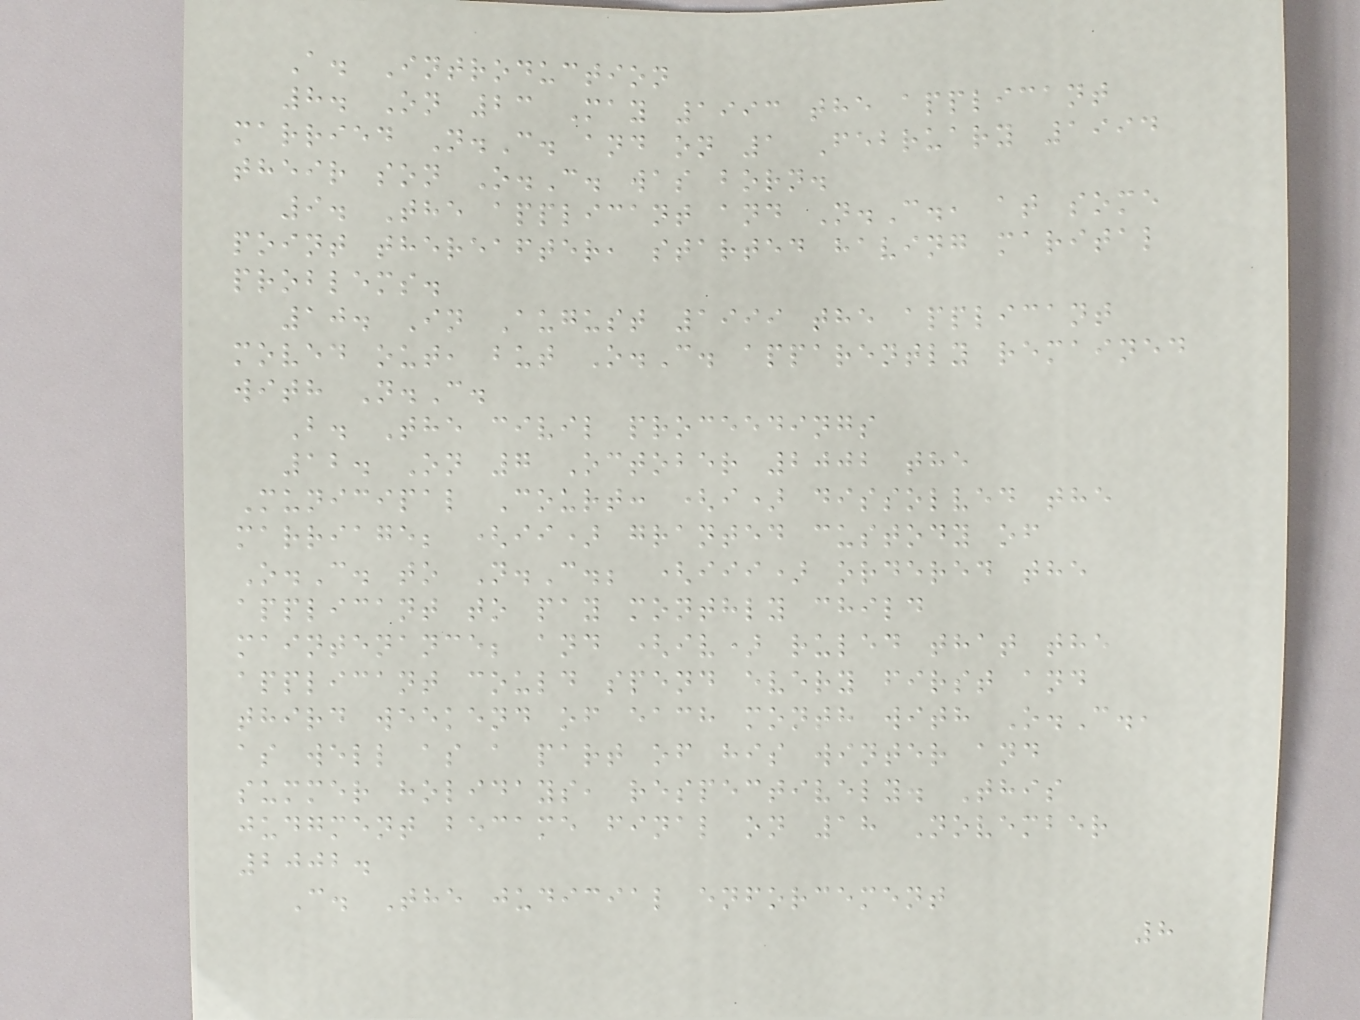A. Introduction
8. On 23 May 1993 the applicant
married N.C. and on 1 February 1994
their son O.C. was born.
9. The applicant and N.C., at some
point thereafter, started having marital
problems.
10. In August 1999 the applicant
moved out, but O.C. apparently remained
with N.C.
B. The civil proceedings
12. On 7 October 2002 the
Municipal Court: (i) dissolved the
marriage; (ii) granted custody of
O.C. to N.C.; (iii) ordered the
applicant to pay monthly child
maintenance; and (iv) ruled that the
applicant could spend every first and
third weekend of each month with O.C.,
as well as a part of his winter and
summer holidays, respectively. This
judgment became final on 18 November
2002.
C. The judicial enforcement
8
